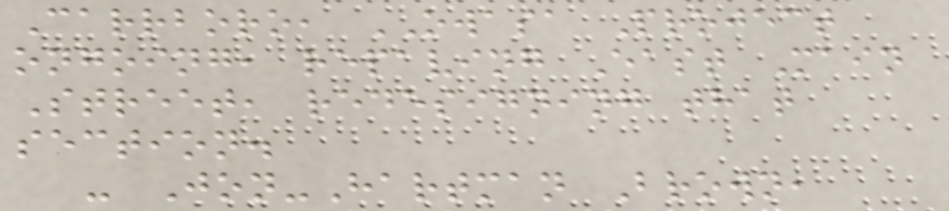Carrboro, OWASA Project
ongoing, repaving East Main
Street, redesigning that
section.
- Jon-Hartman Brown,
